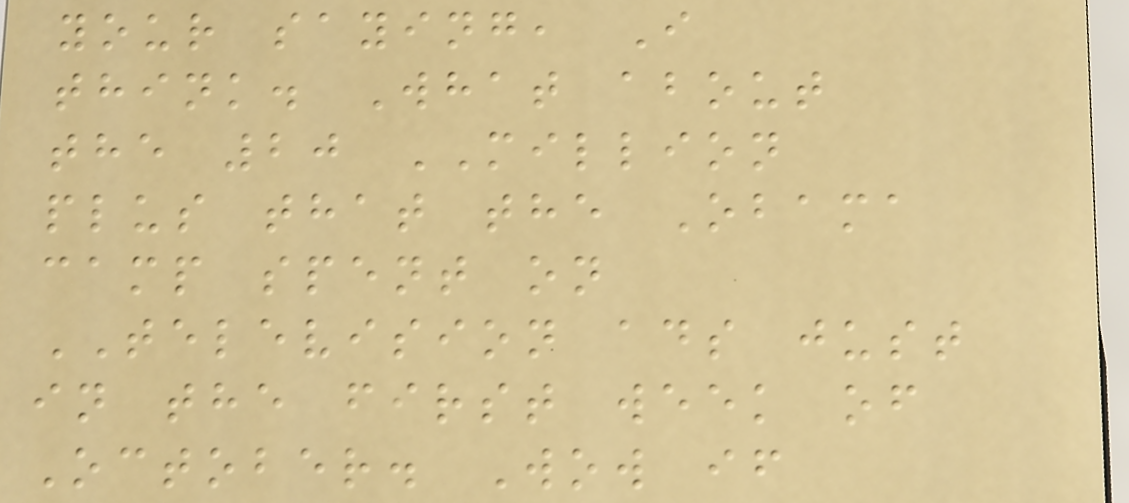your saying, I
think. What about
the 20 MILLION
plus that the Obama
camp spent on
TELEVISION ads just
in the first week of
October. Wow if
